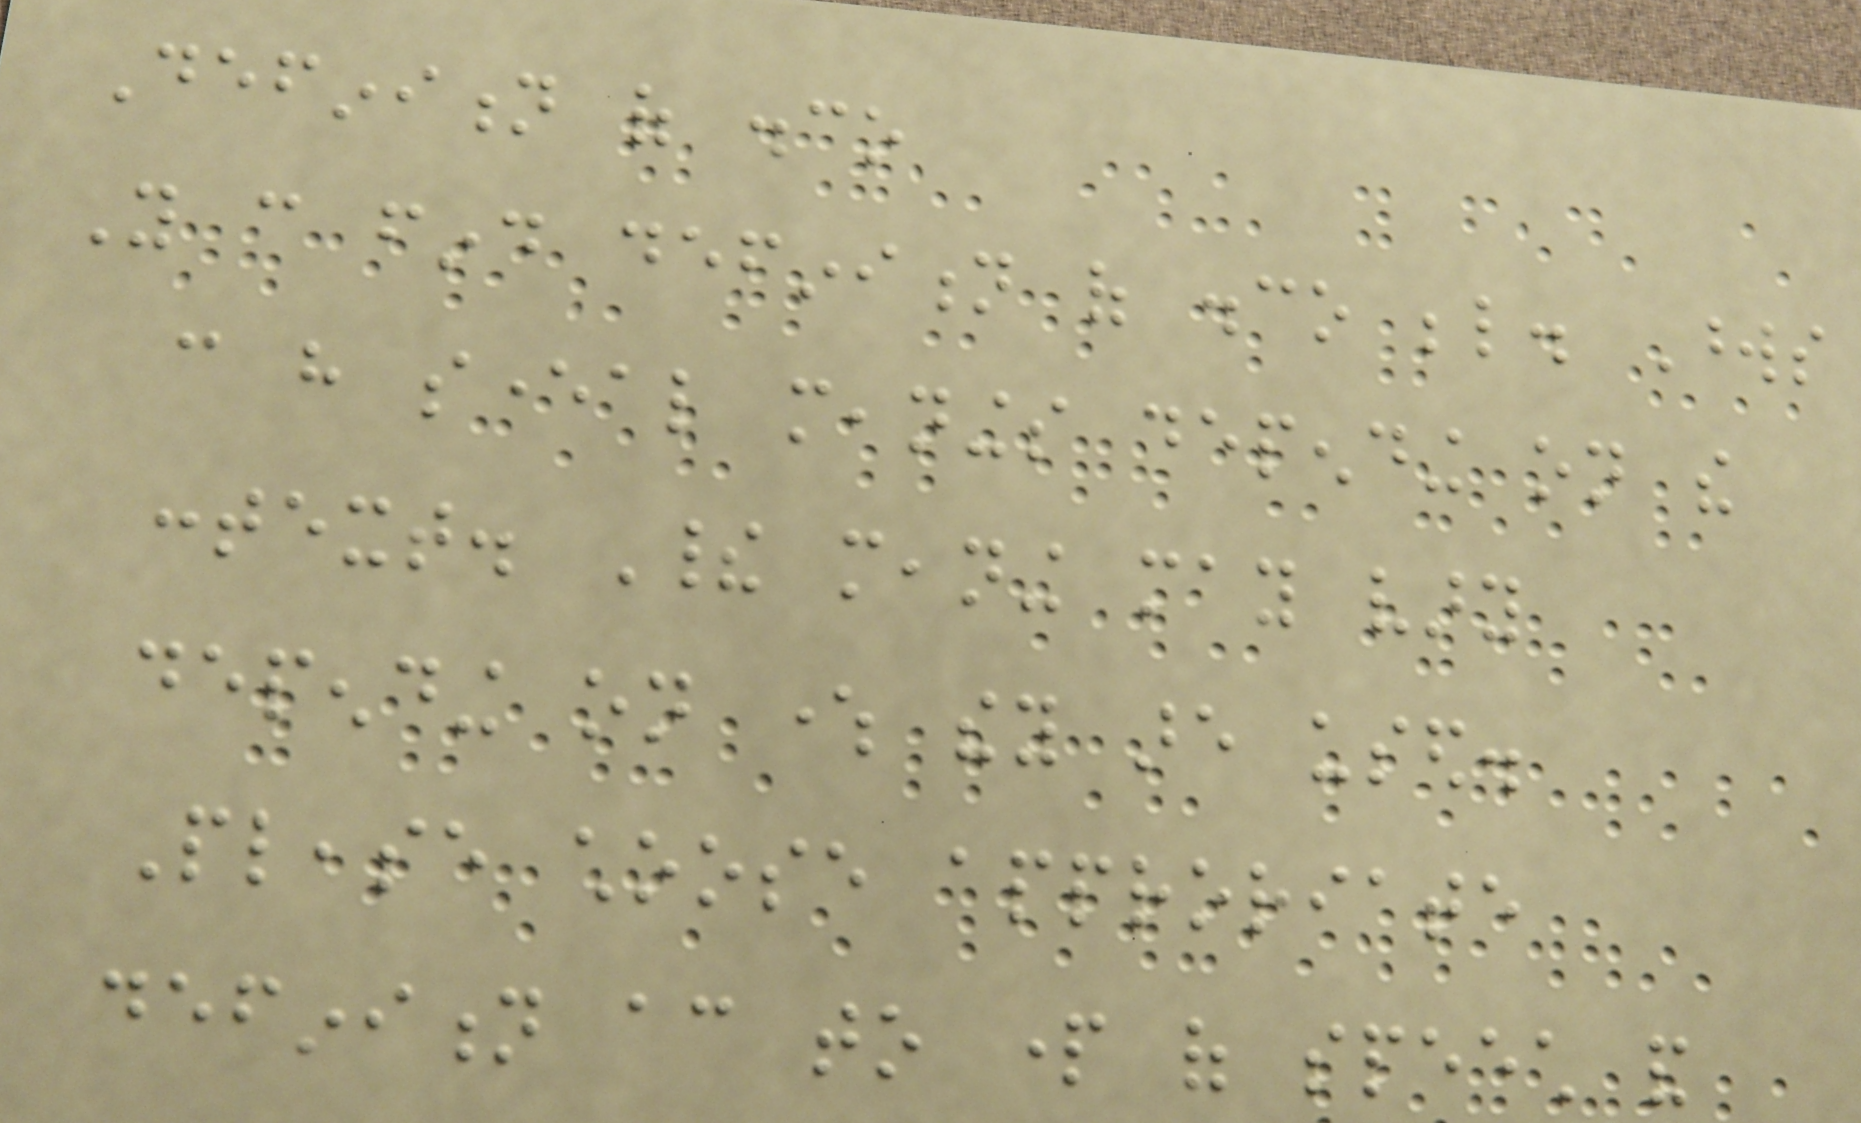Definition of disco
You can find definition of disco below. Words
can have several meanings depending on the
context. Their meaning may vary
depending on where they are used.
Please choose approriate
definition according to part of speech and
